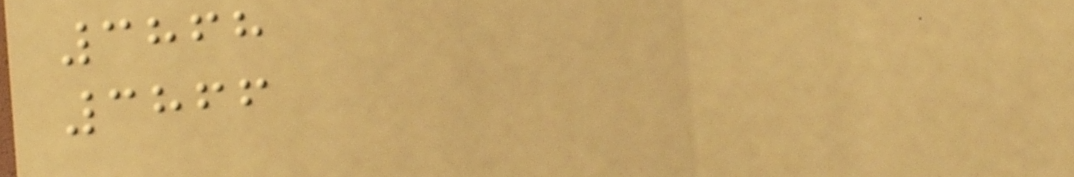3868
3866
